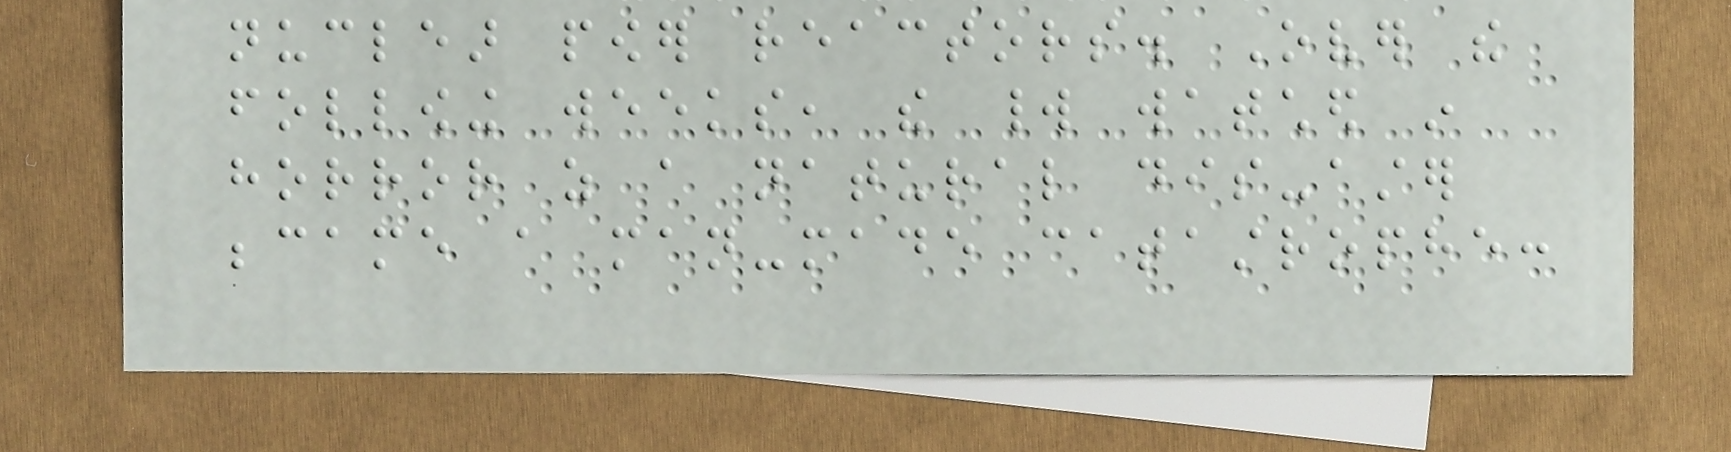nuclear power reactors. Over the
following weeks, the world watched in
horror as a natural dis-aster
became a man-made catastrophe:
